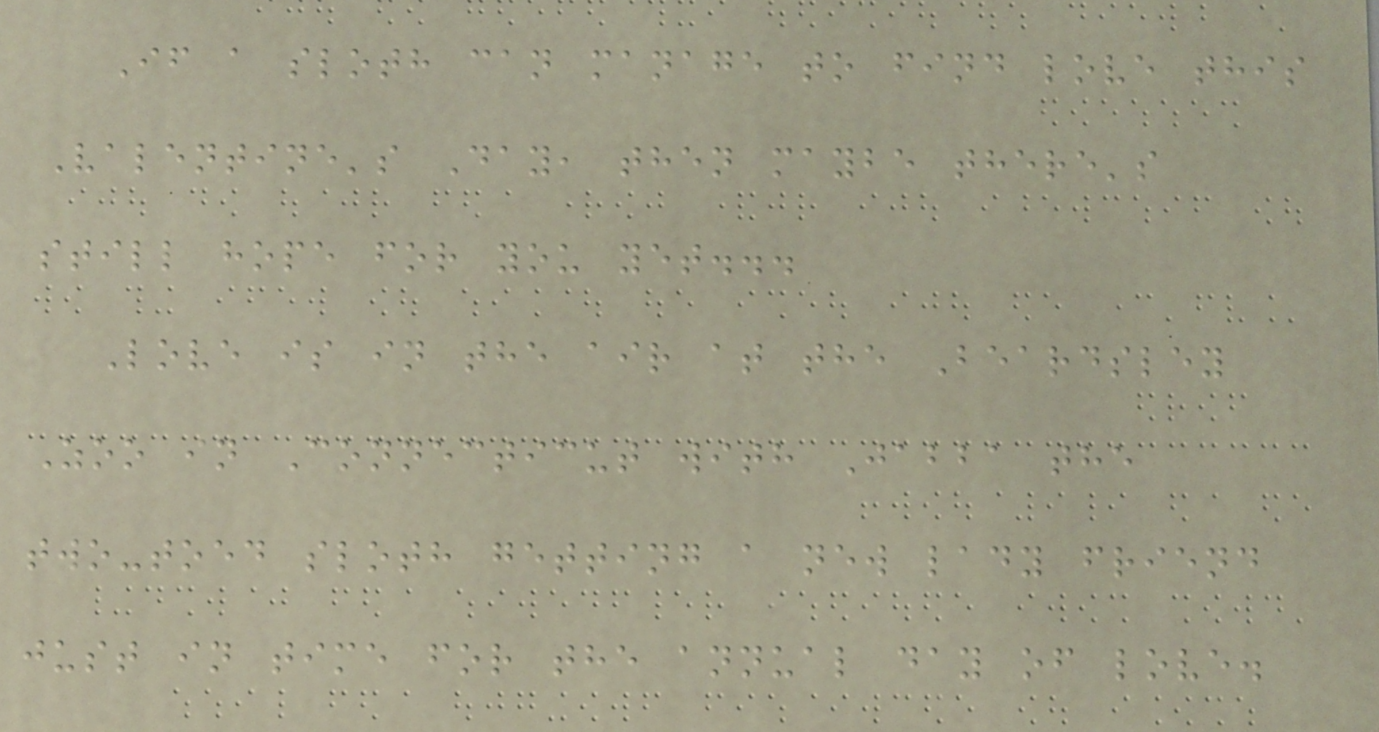If a sloth can manage to find love this
Valentine's Day, then maybe there's
still hope for you yet...
Love is in the air at the Beardsley
Zoo in Connecticut with Jabba the
two-toed sloth getting a new lady friend
just in time for the annual day of love.
